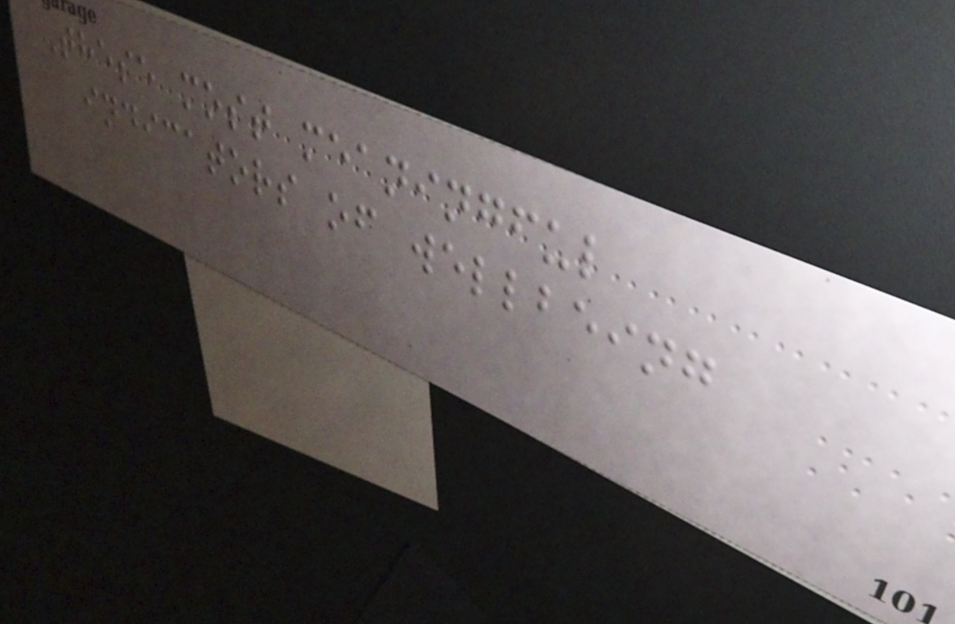These most meaningful
indicators of wellbeing
